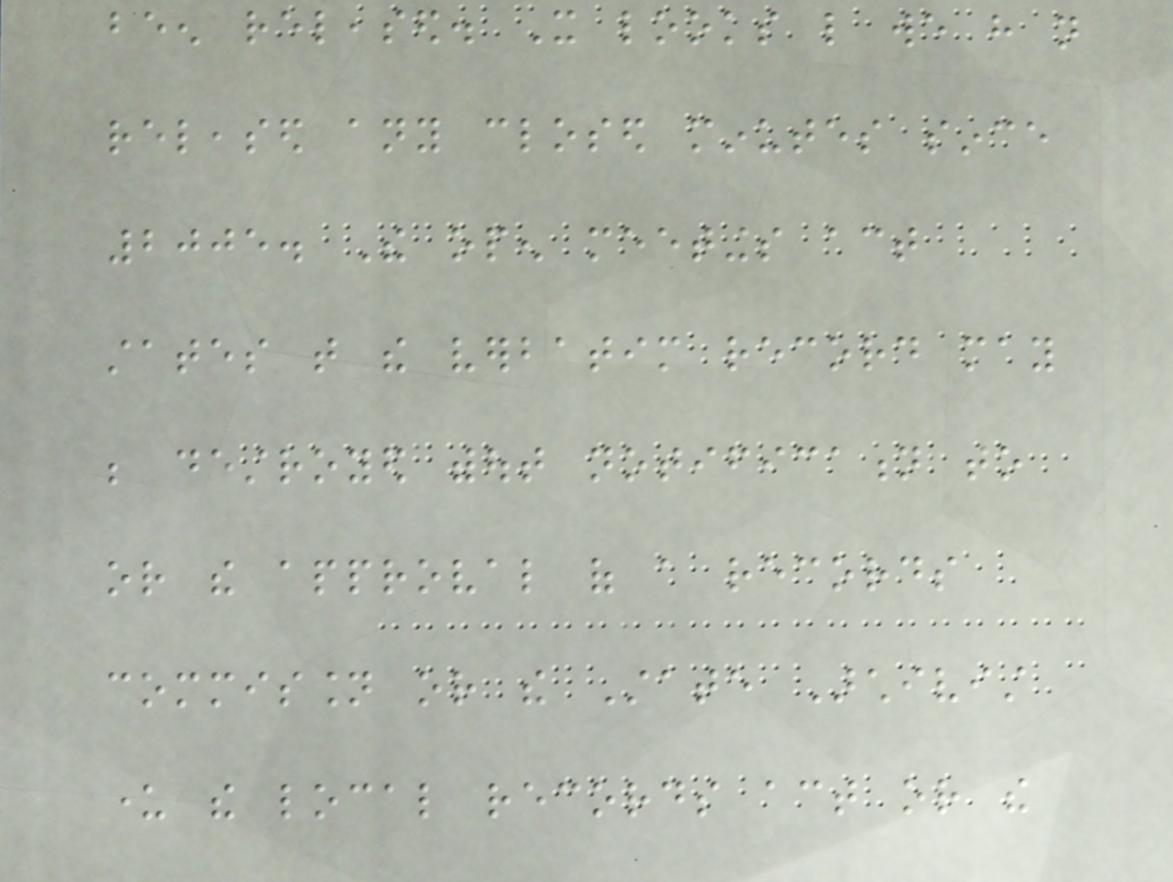been released. It looks like we have not
released any closed minutes since
2005. The open meetings act
states that the verbatim record may
be destroyed without notification to
or the approval of a records
commission or the State Archivist
under the local records act or the
